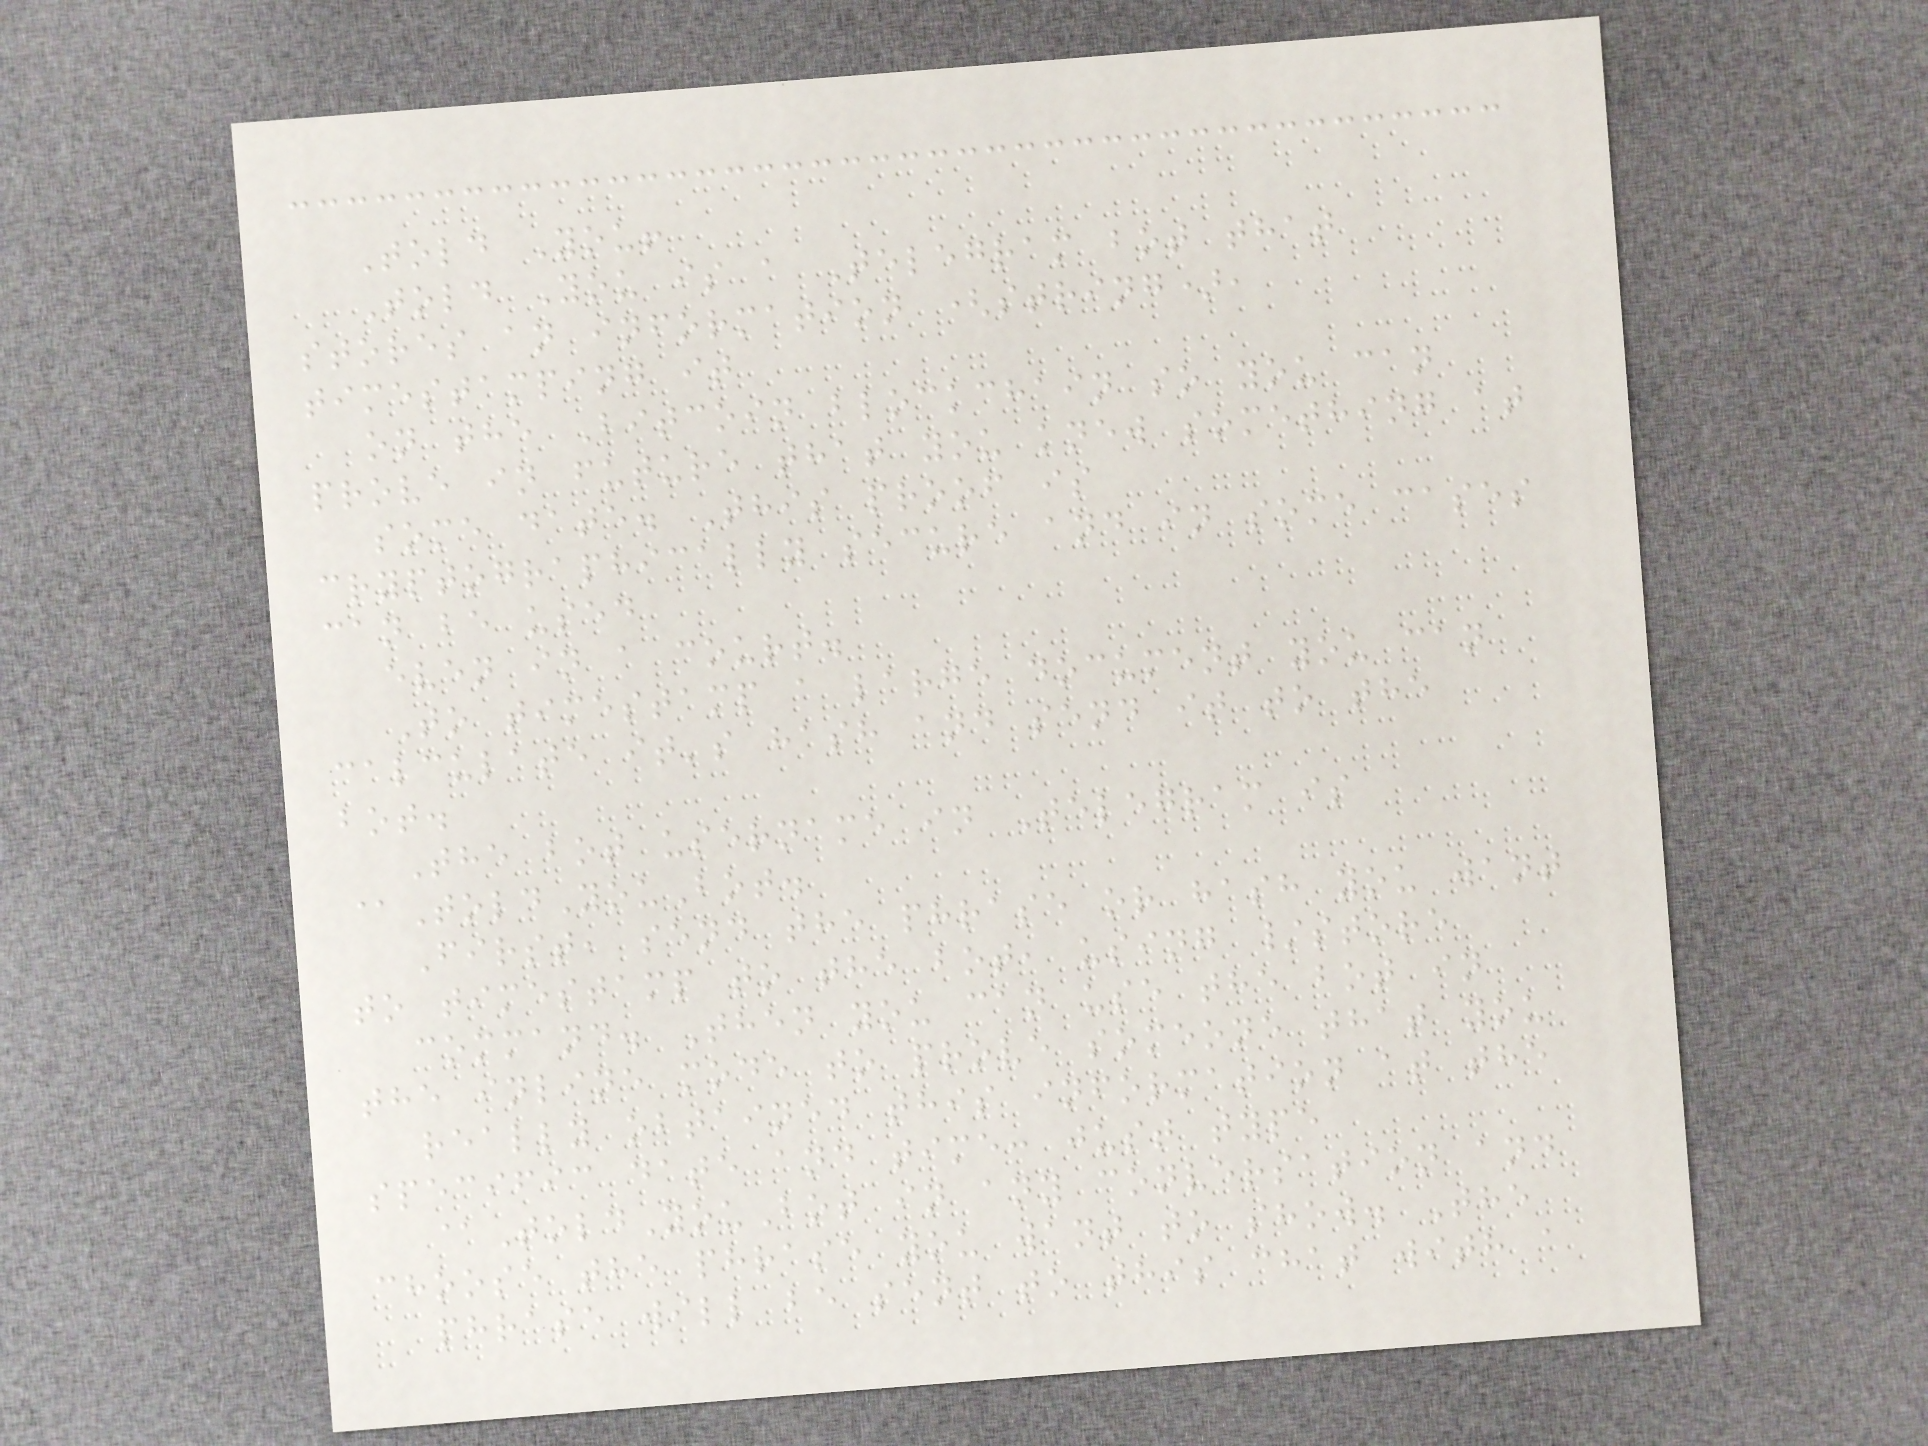Told You!
Told You is a Telegram bot that
stores an information (string),
timestamping it
on the Bitcoin blockchain so you can
prove in future that you knew something at
some date. This proof is
cryptographically secure and in some cases
can be used
even in a court.
To timestamp a large document you can
calculate it's hash and send it to the
bot.
The bot username in Telegram is
@ToldYouBot.
First, send the phrase or hash you want
to timestamp to the bot, using /store
command. Then you can use the bot in
the inline mode to prove someone that you
really obtained this information at the
specific date and time: just type
@ToldYouBot in any conversation and
choose the phrase you want to show. The
phrase will be sent to this chat with a
